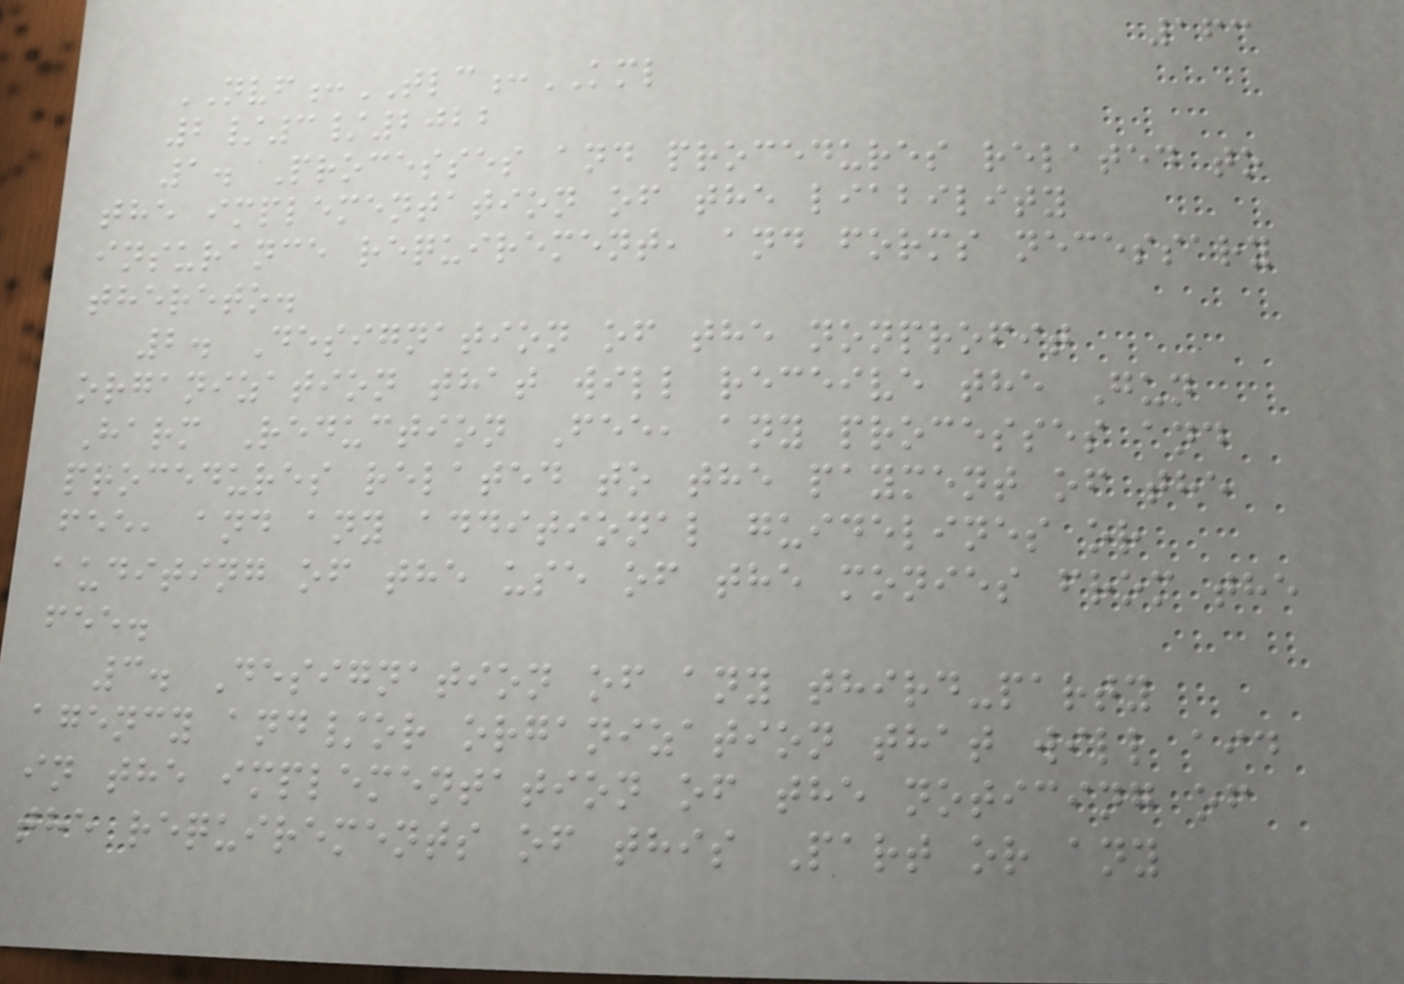163
NVF:TLC:KML
2/3/2022
1. Processes and procedures related to
the implementation of the liability
insurance requirement, and forms necessary
thereto.
2. Designation of the nonprofit
organization that will receive the Gun
Harm Reduction Fee, any processes and
procedures related to the payment of the
fee, and any additional guidelines or
auditing of the use of the monies from the
fee.
3. Designation of any third-party
agency and/or organization that will aid
in the implementation of the noticing of
the requirements of this Part or any
